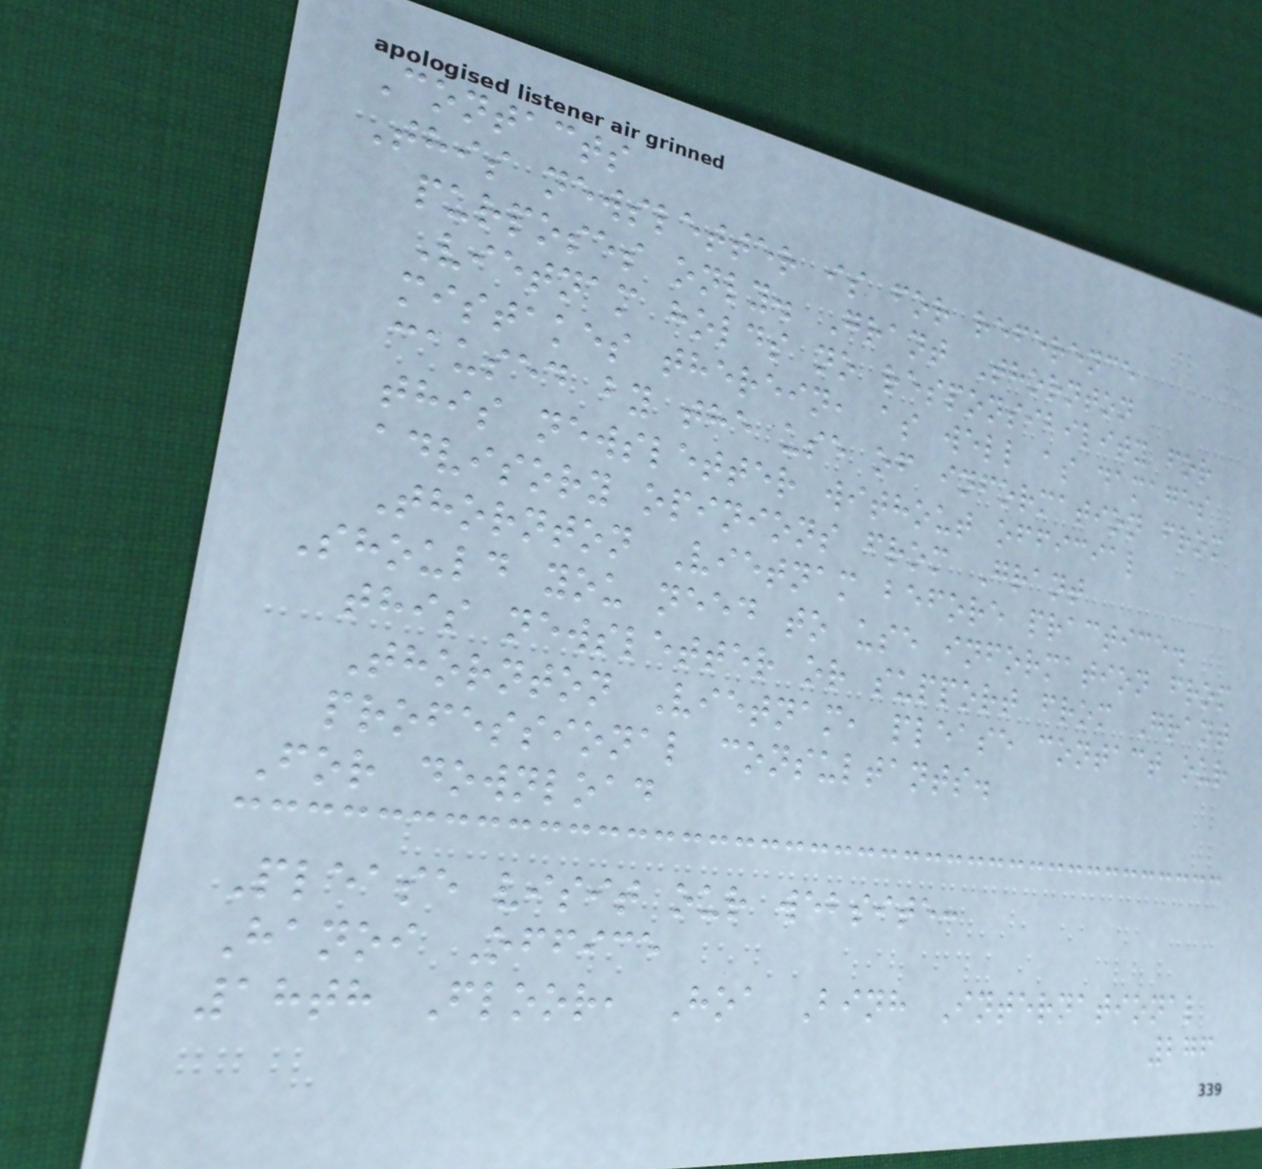Contacts
This newsletter is for reference
purposes only. Grant Thornton
Vietnam holds no responsibility for
mistakes therein, as well as damages
caused by the use of information from
this newsletter without official
advisory opinions from Grant
Thornton Vietnam before practice.
Should you need to use information from
this newsletter or support from Grant
Thornton Vietnam, please contact our
professional consultants.
For download
Please visit our website:
Hanoi Office
18th Floor, Hoa Binh International
276
